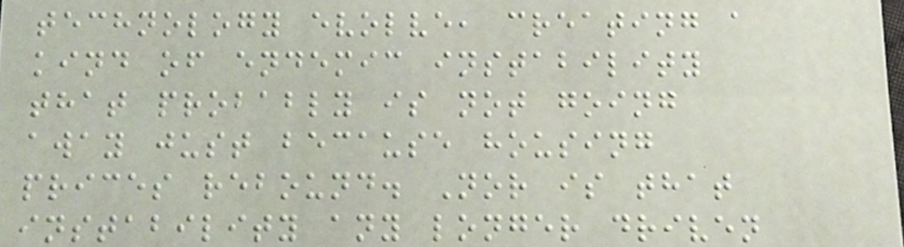technology evolve, creating a
kind of endemic instability
that probably is not going
away just because housing
prices rebound. Nor is that
instability any longer driven
